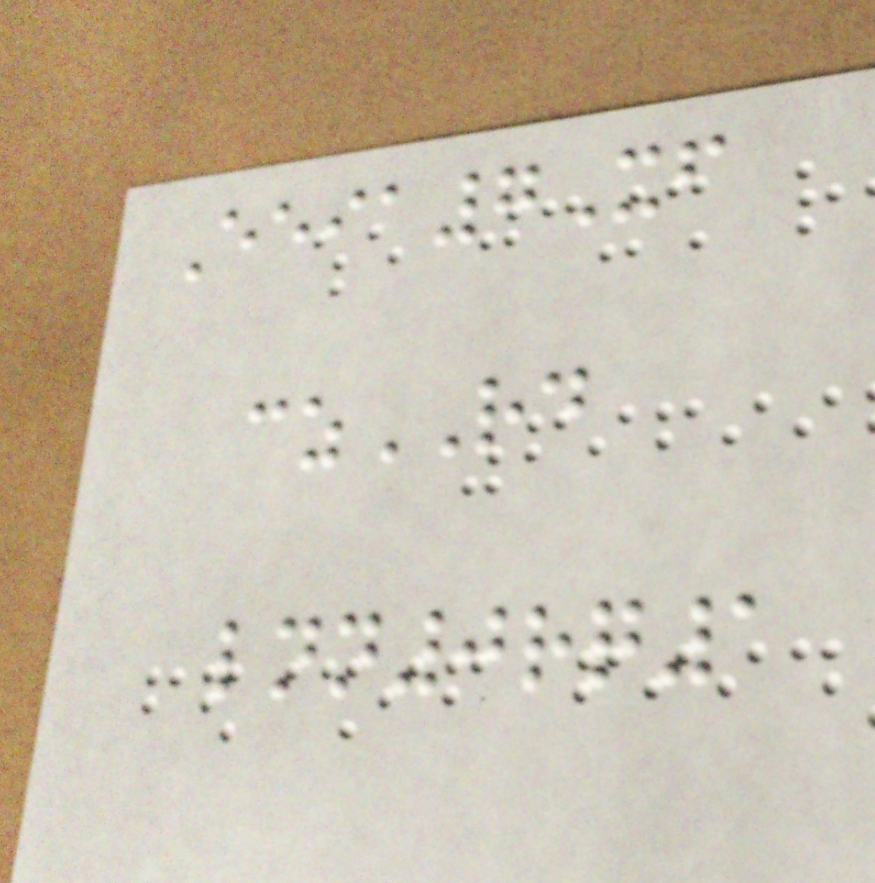Eeia7Xf
czRD
lnn0rq1
